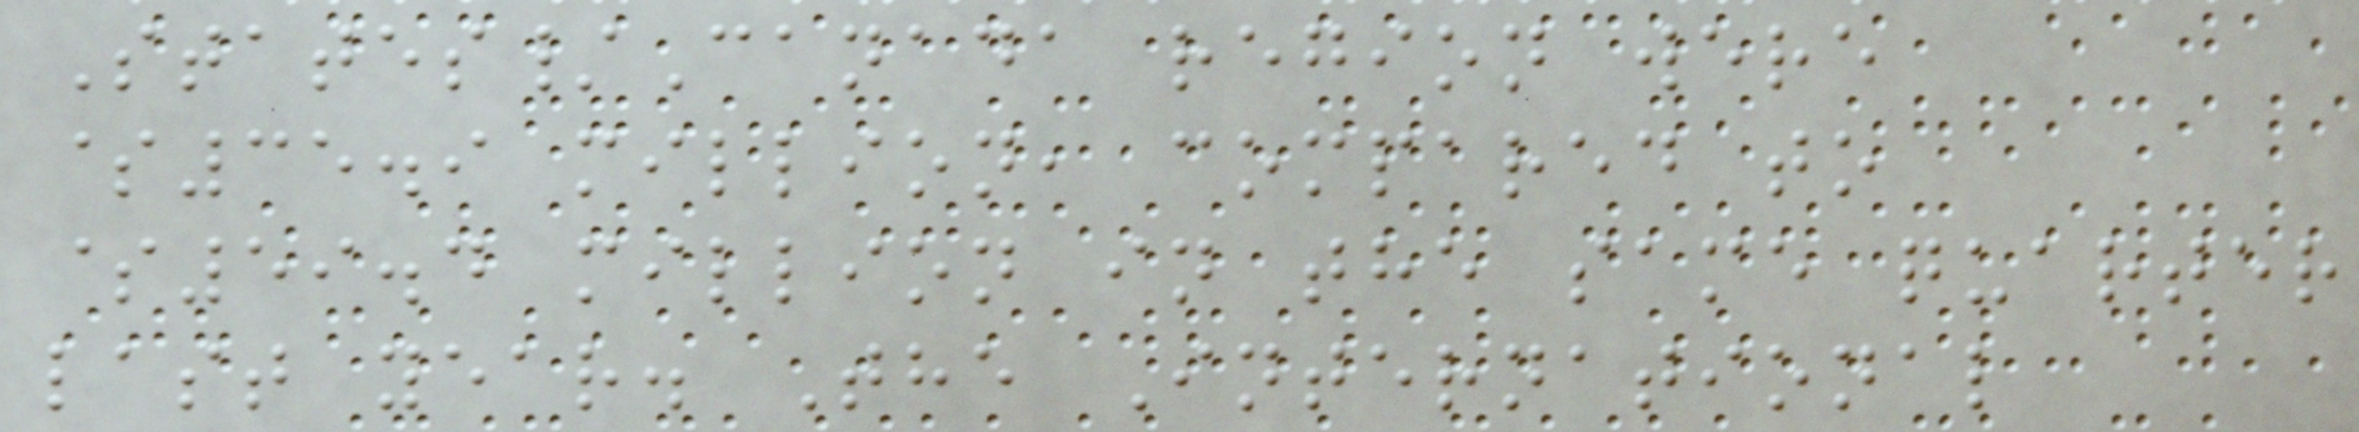States/Canada region were
$35.9 million, compared to
$59.4 million in the same quarter
last year. The International
